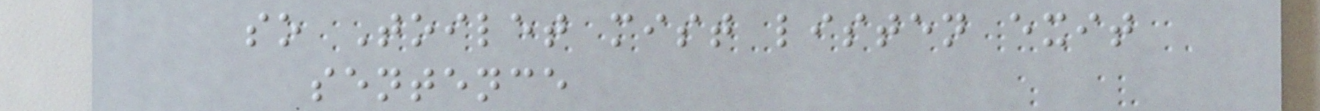so Toilet mist listen exit
sentence
